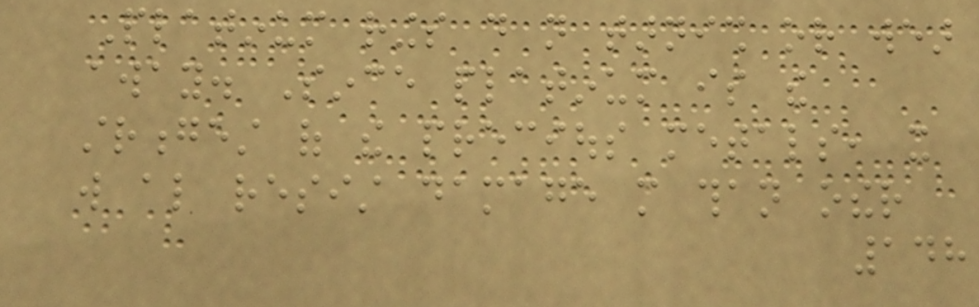Platinum rings do not tarnish or wear
away. Since platinum is the
strongest of the precious metals, it
will also resist damage more than other
148
